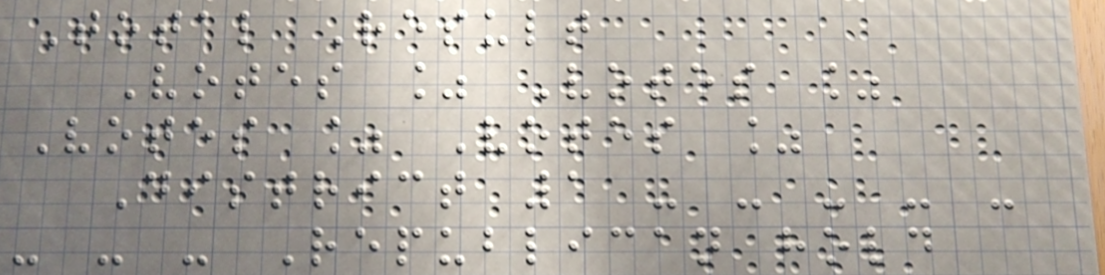Total Result
Votes % Votes %
Votes % Votes %
District 1 - - - - -
- - - Republican hold
